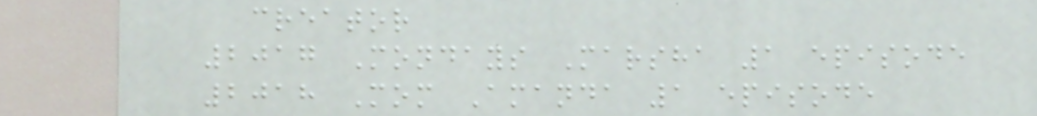creator
2017 Mondays Marsha 1 episode
2018 Mom Amanda 1 episode
